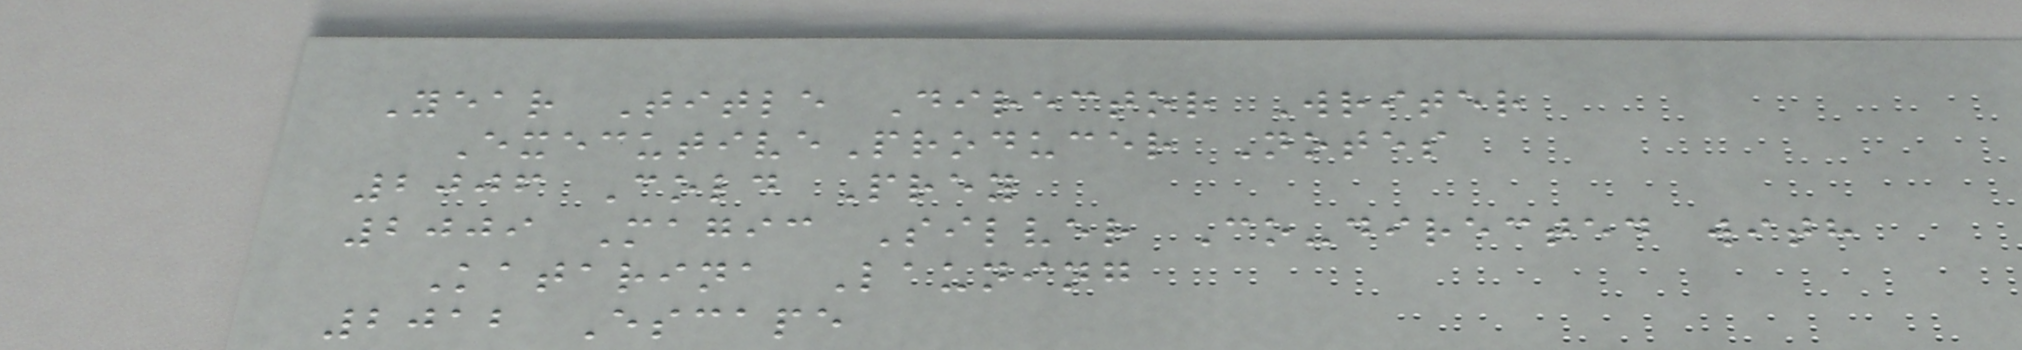Year Title Director Writer
ExecutiveProducer Notes
2006 Cold Prey
2009 Magic Silver Co-directed with
Katarina Launing
2012 Escape
